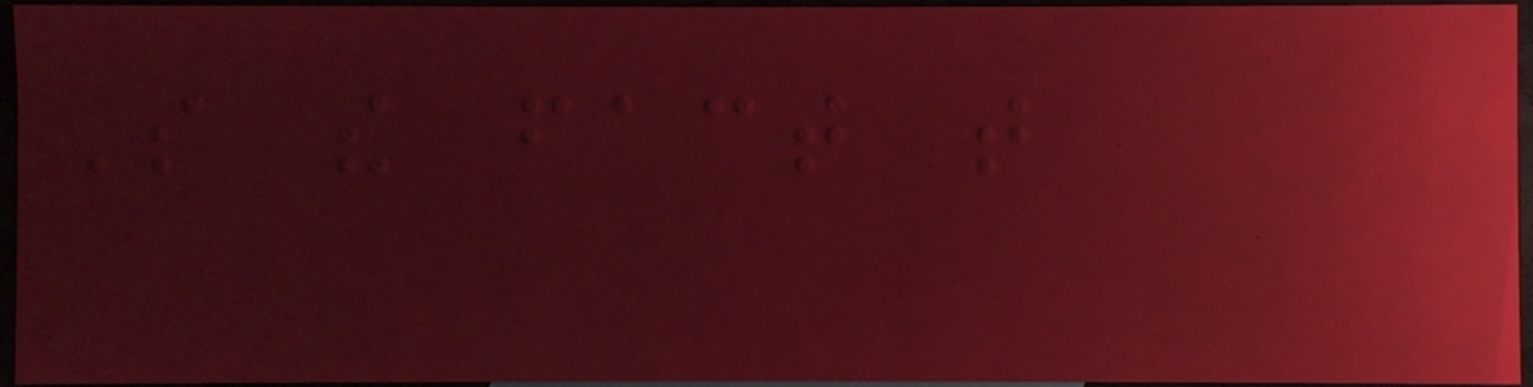So the fact that
